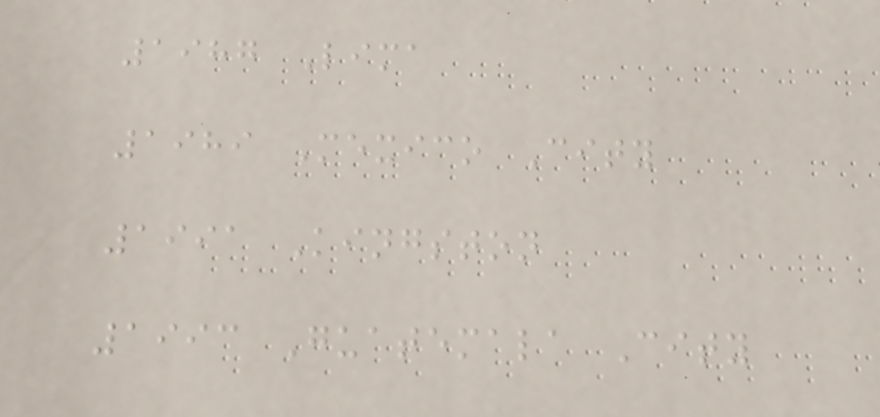1987 Lima
1989 Mexico City
1991 Kingston
1993 Guatemala City
